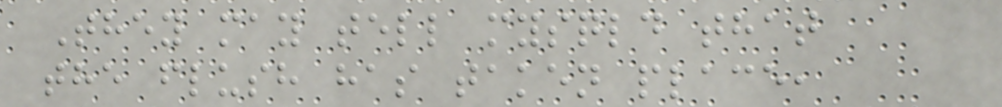They may tell mysqld that
the flush has taken place,
